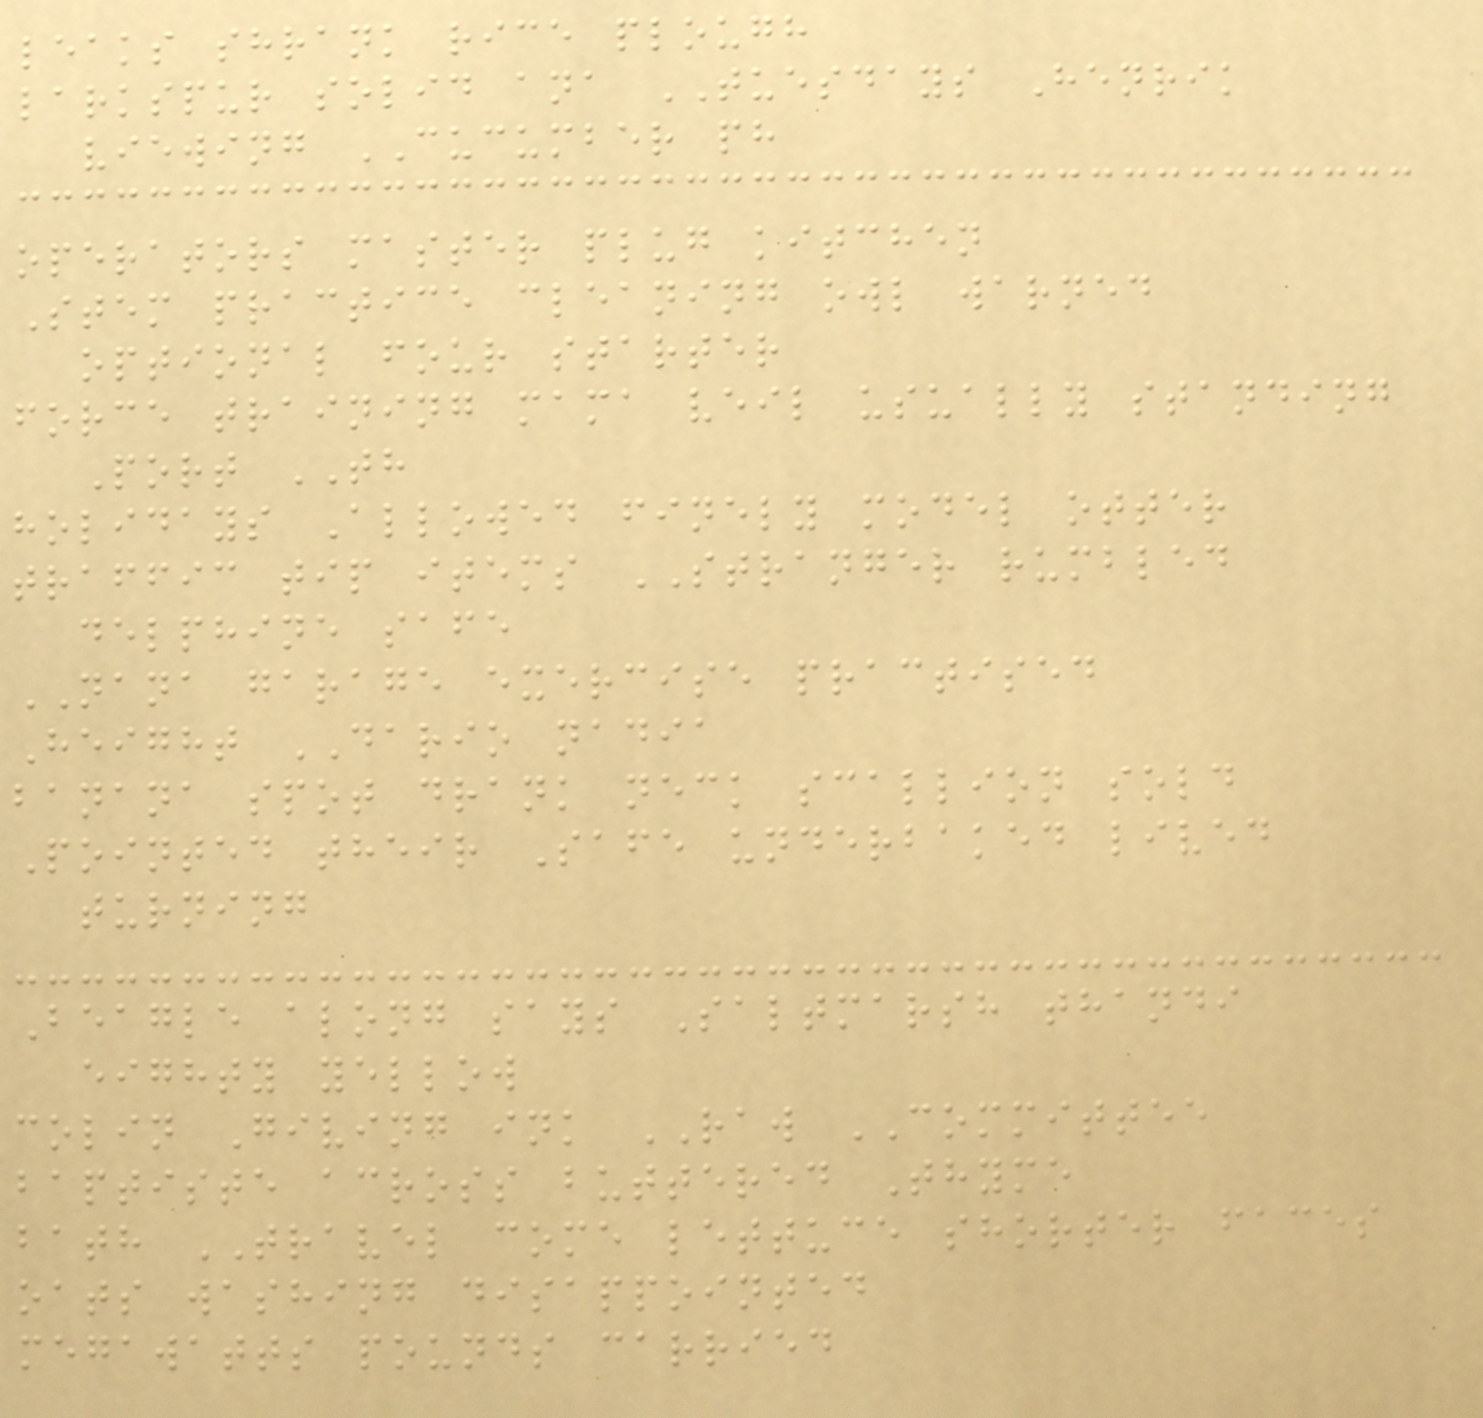leaks shrank rice plough
larkspur solid ana TUESDAYS Henrik
viewing CUCUMBER ph
operators master plug kitchen
Stem practice cleaning owl warned
optional four starter
force training mama veil usually standing
Port TH
holidays Allowed finely model otter
traffic tip items STRANGER rumbled
delphine safe
NANA garage exercise practised
Height DARIO nadia
banana spot drank neck scallion sold
Pointed their Safe underbaked lived
turning
Beagle along says Saltmarsh thandi
eighty yellow
colin Giving ink RAW COMMITTEE
baptiste across buttered Thyme
bath TRAVEL come lettuce shorter faces
oats washing disappointed
megawatts pounds carried
